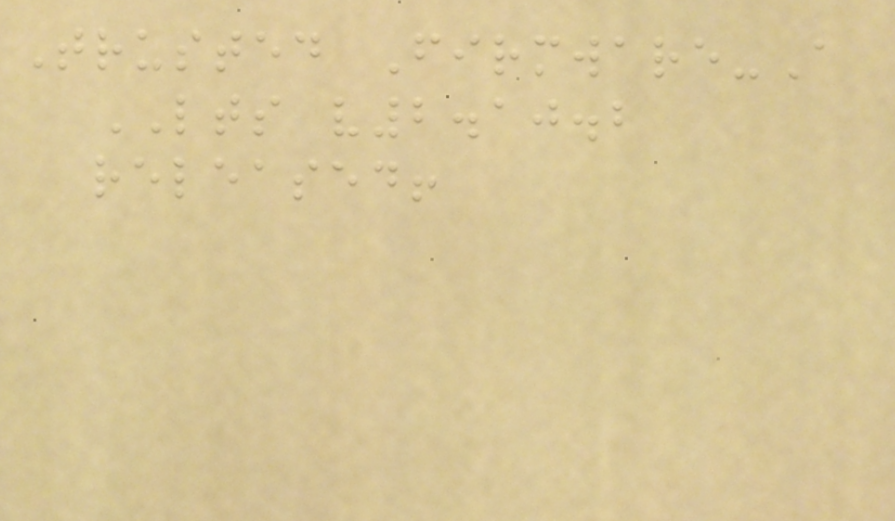Trusted Firmware-A
LTS v2.10.2
released!
